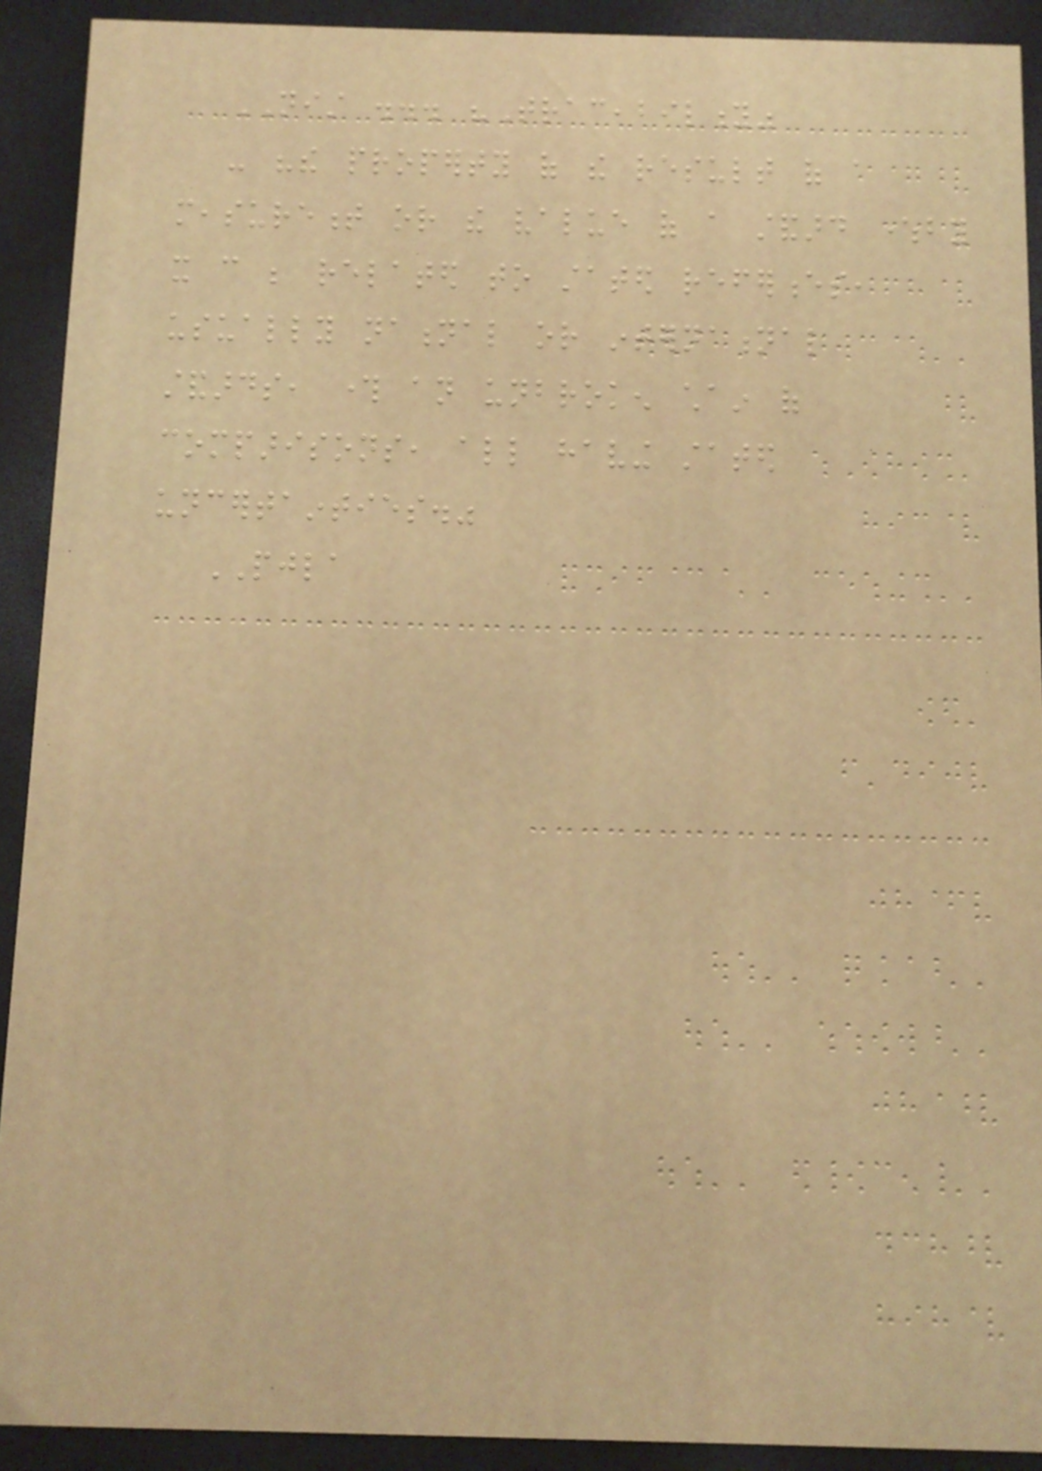NIST ... "Traceability"
- "the property of the result of a
measurement or the value of a standard whereby
it can be related to stated references,
usually national or international
standards, through an unbroken chain of
comparisons, all having stated
uncertainties."
PJLA
